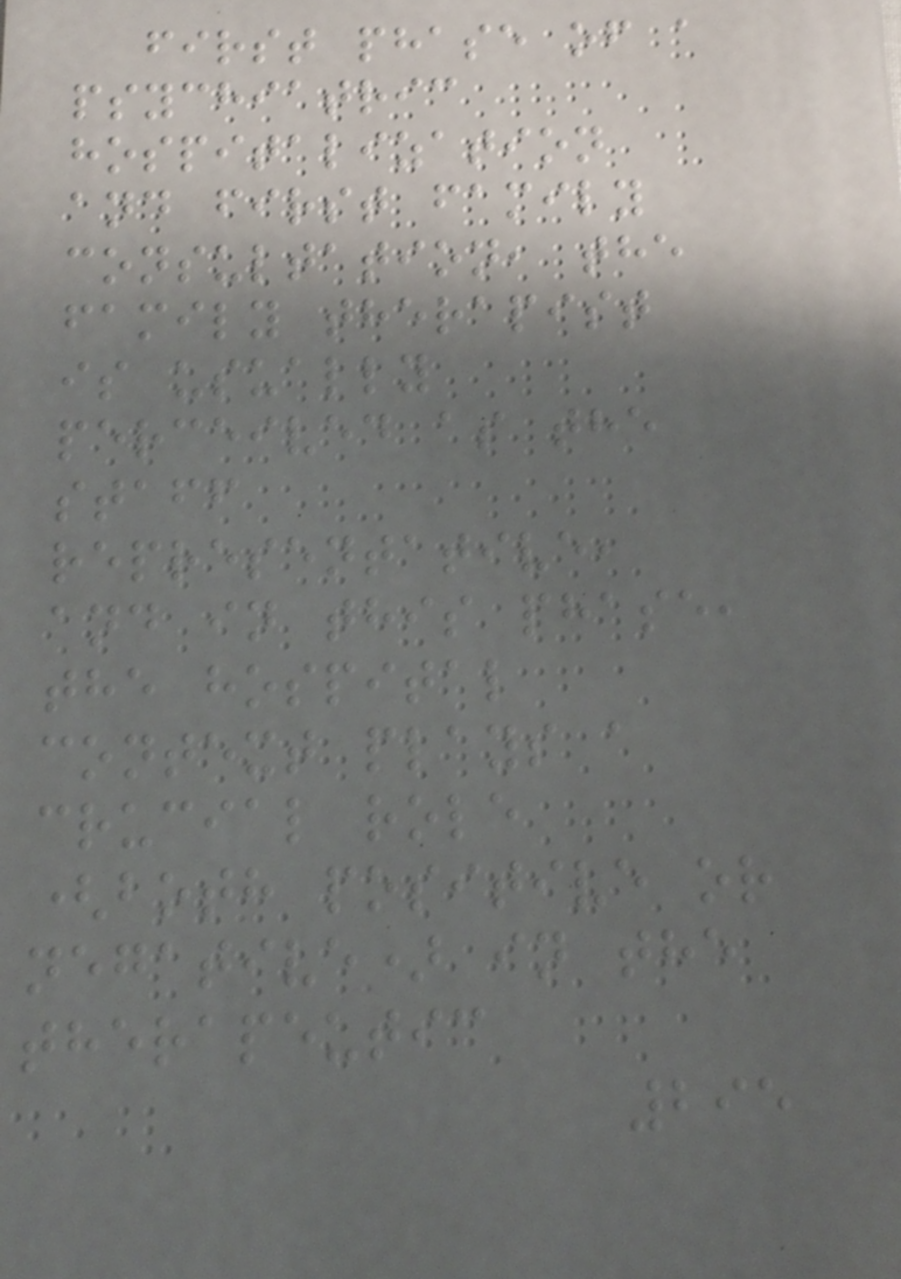first phase of a
psychiatric
hospitalization
and first family
consultation, the
family therapist
is usually
perceived as the
staff
representative,
and in this phase,
the hospital
context plays a
crucial role
(both positive or
negative) in the
therapeutic
295
